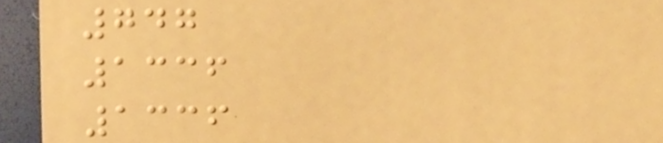747
1336
1336
